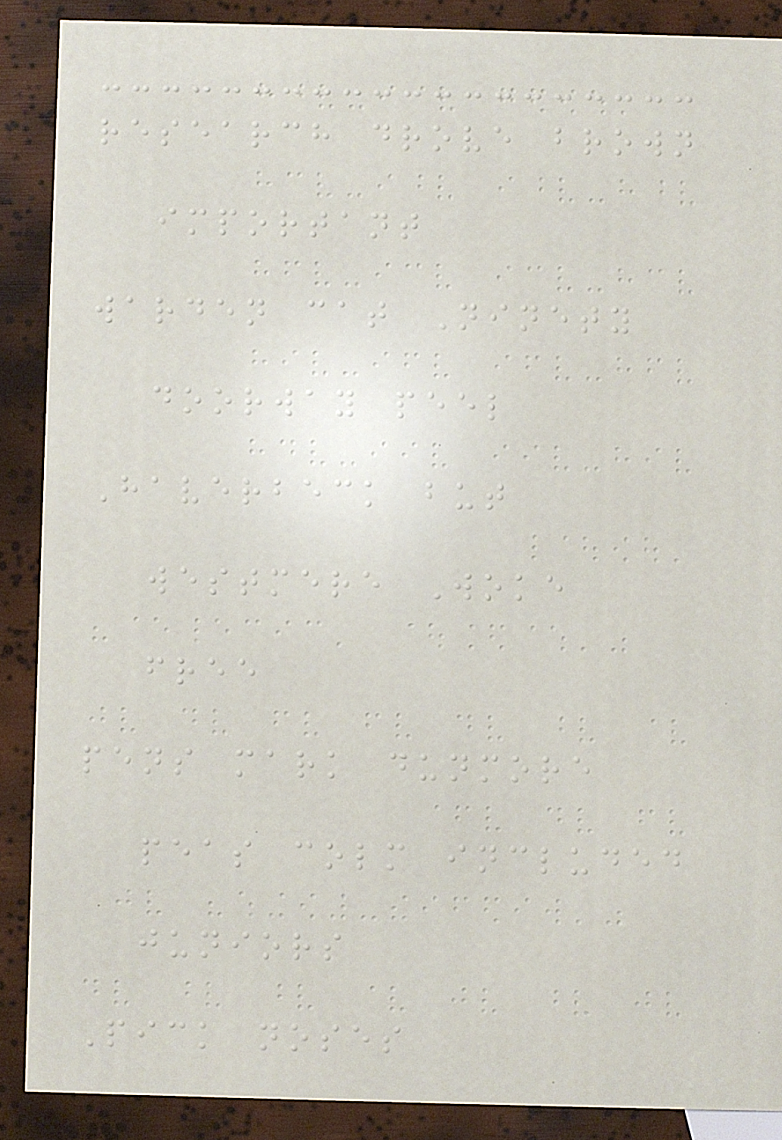research drove brown
important
warden cat Ninety
doorway peel
Haverbeck but
westmere Woke
free
pens mark dunmore
peas colm included
juniors
Pick noses
